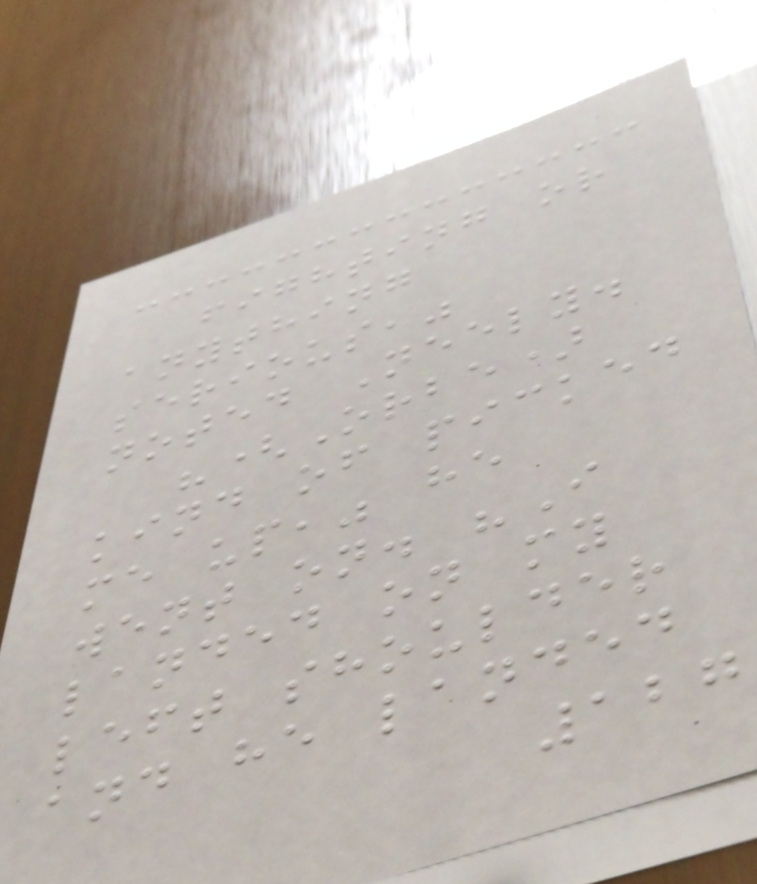fighting or
anything
serious,"
noted Neely.
"(Orbe)
kind of picked
me up," he
went on. "I
landed on my
left shoulder
and he landed
127
